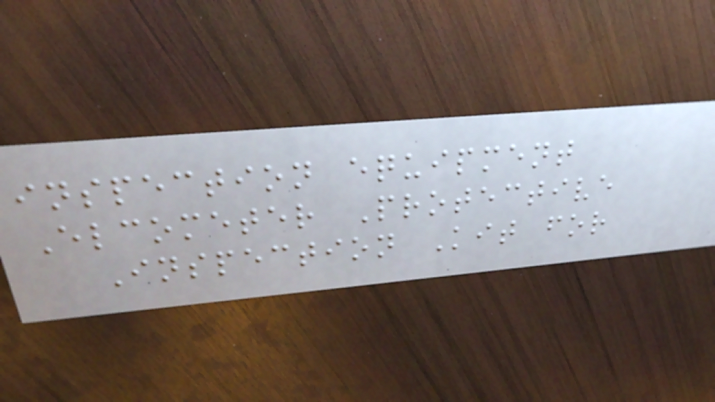inspection equipment
Elcometer Protective
Inspection Kit for
